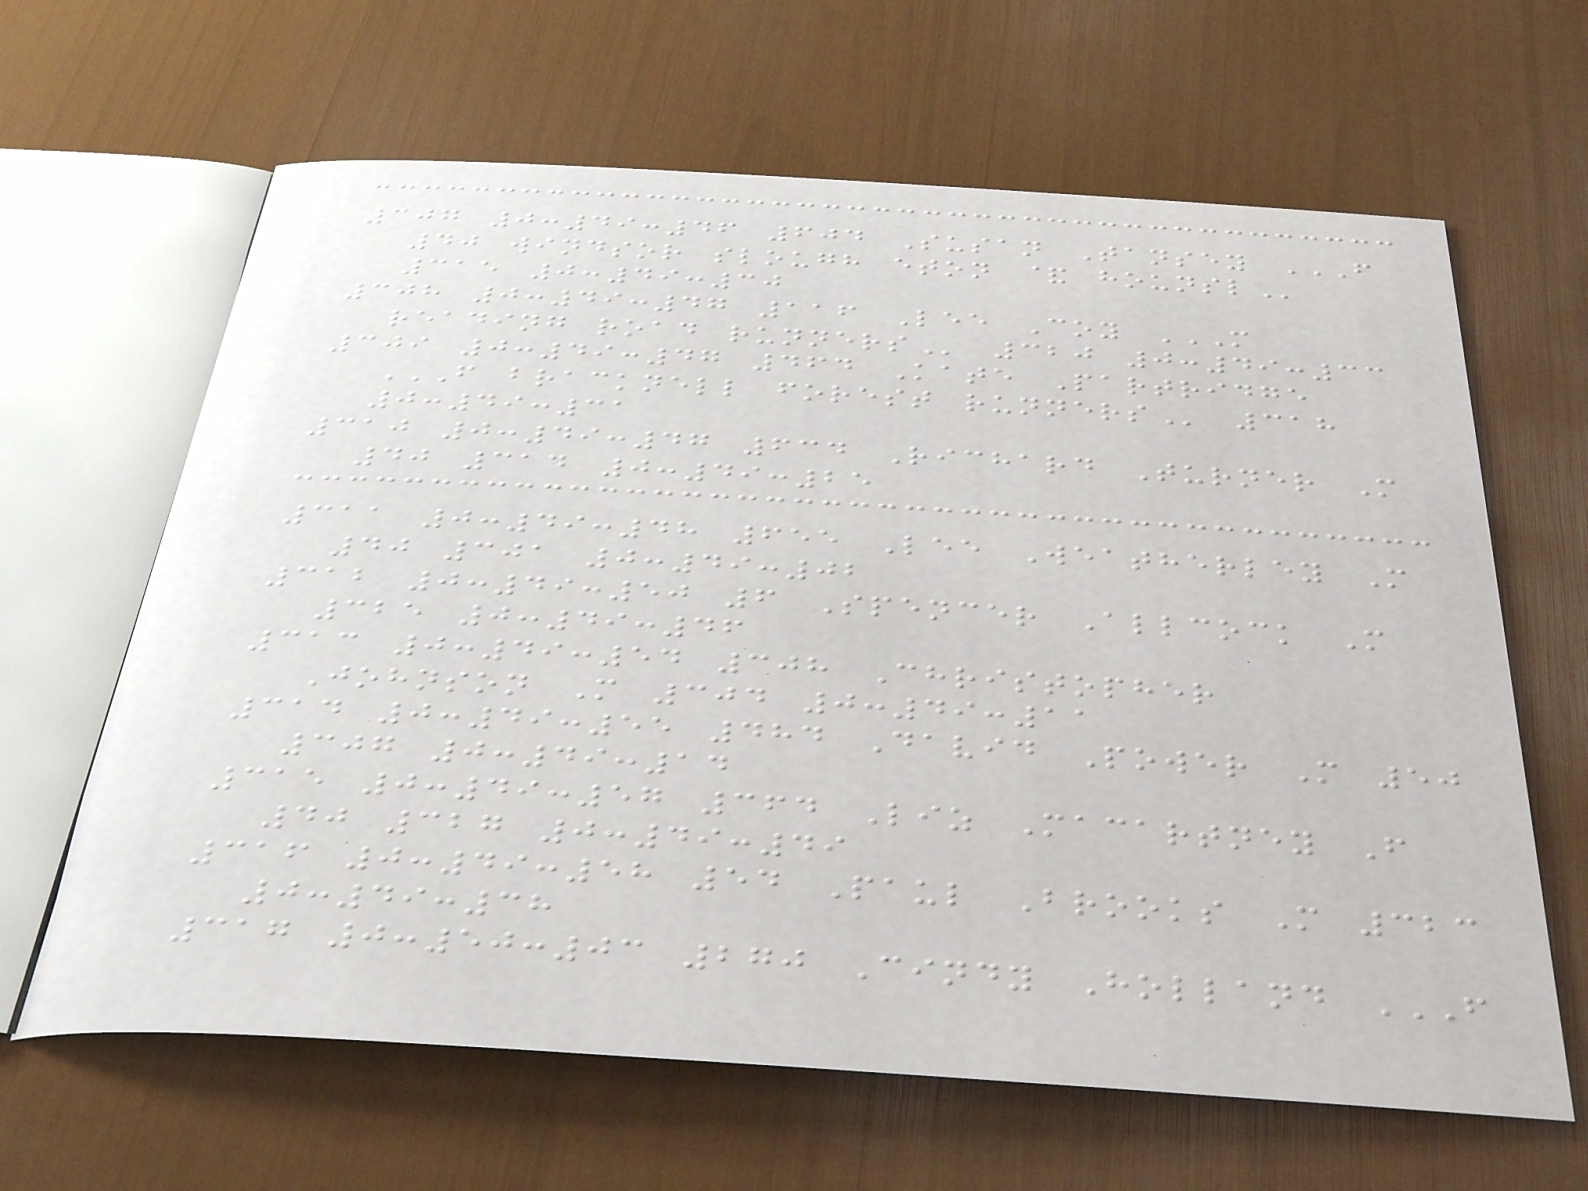307 0:49:46 604 Susan Tansey F
40 WINDSOR SLOUGH ETON & HOUNSL
315 0:49:30
308 0:49:47 116 Lee Coy M
READING ROAD RUNNERS 320 0:49:33
309 0:49:47 464 Kate Partridge
F BRACKNELL FOREST RUNNERS 318
0:49:31
310 0:49:47 634 Richard Turner M
40 314 0:49:25
311 0:49:48 655 Lee Weatherley M
40 301 0:49:02
312 0:49:50 6 Spencer Allcock M
325 0:49:46
313 0:49:54 308 Christopher
Johnson M 304 0:49:11
314 0:49:55 484 David Power M 50
307 0:49:14
315 0:49:57 364 Liz Macartney F
40 327 0:49:49
316 0:49:58 54 Paul Brooks M 323
0:49:38
317 0:50:03 270 Cindy Holland F
